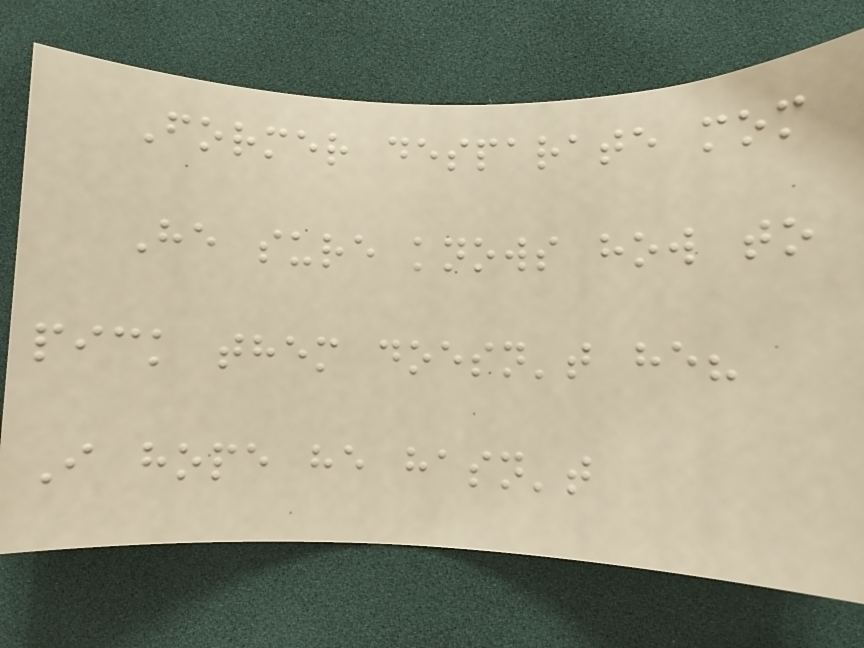Former desparate mom
He sure knows how to
pick them doesn't he?
I hope he hasn't
